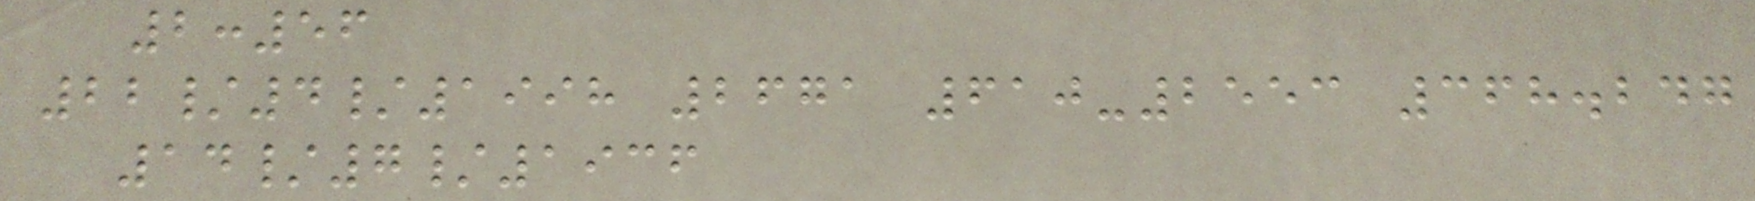2:56
22/4/1998 2671 610-2553 368.247
14/7/1936
